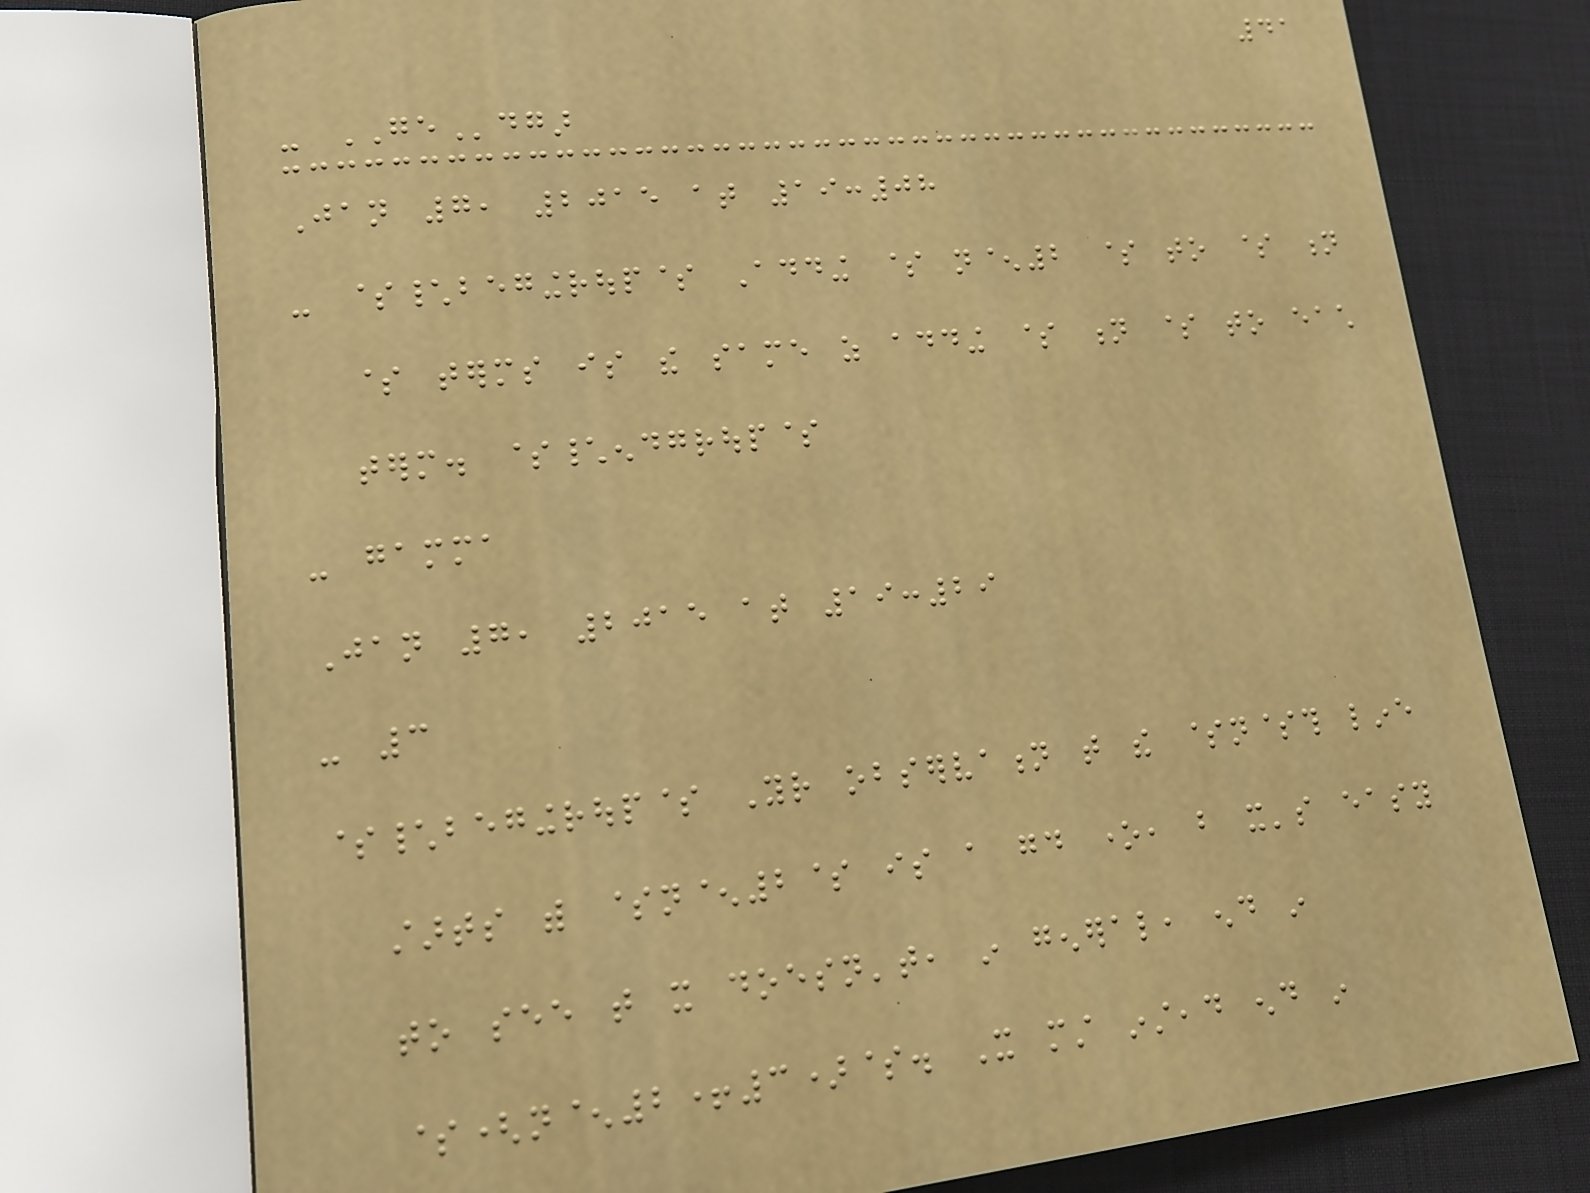41
- GEdgar
Jan 7, 2015 at 19:08
- $\begingroup$ Adding $ n^2 $ to $ n
$ terms is the same as adding $ n $ to each
term. $\endgroup$
- gamma
Jan 7, 2015 at 19:29
- 3
$\begingroup$ Your observation that the $n$th line
starts with $n^2$ is a good one, but it's easy
to see that it doesn't, in general, end in
$(n^2+3)$. It must instead end in
